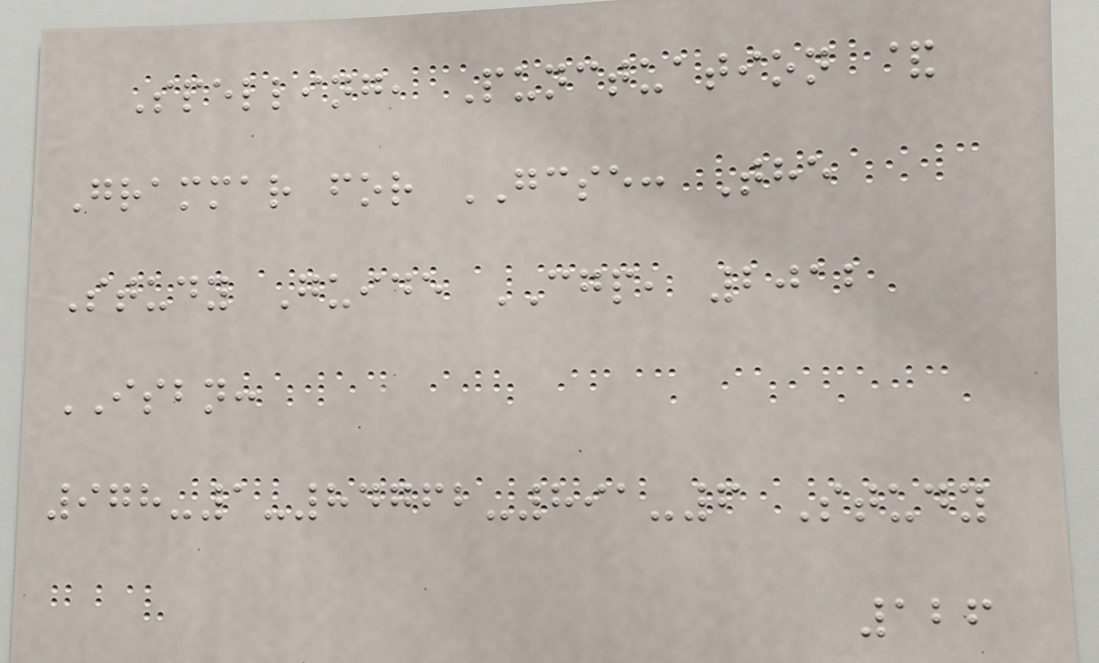Spelling, Punctuation &
Grammar for GCSE: The
Study Guide CGP, 2012
ISBN:
978-1-84762-891-6 Study
126
